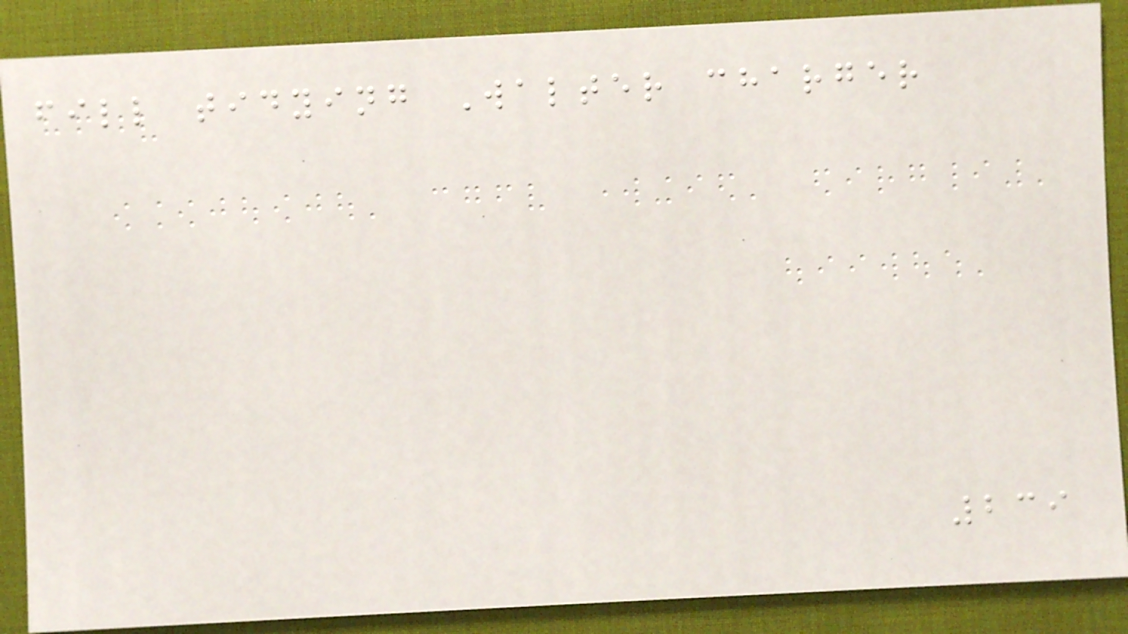fill tidying Walter charger
239
